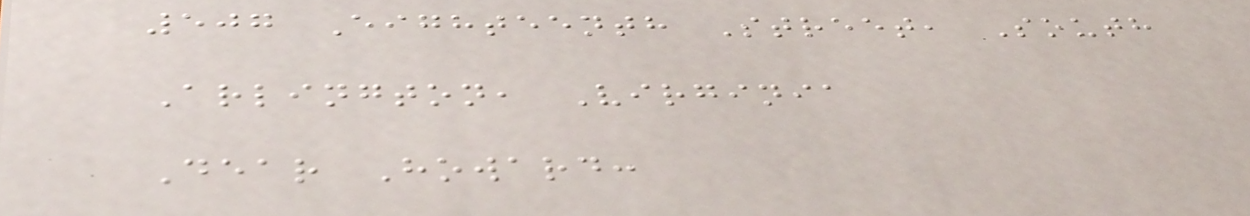507 Eighteenth Street, South
Arlington, Virginia
Dear Howard:
